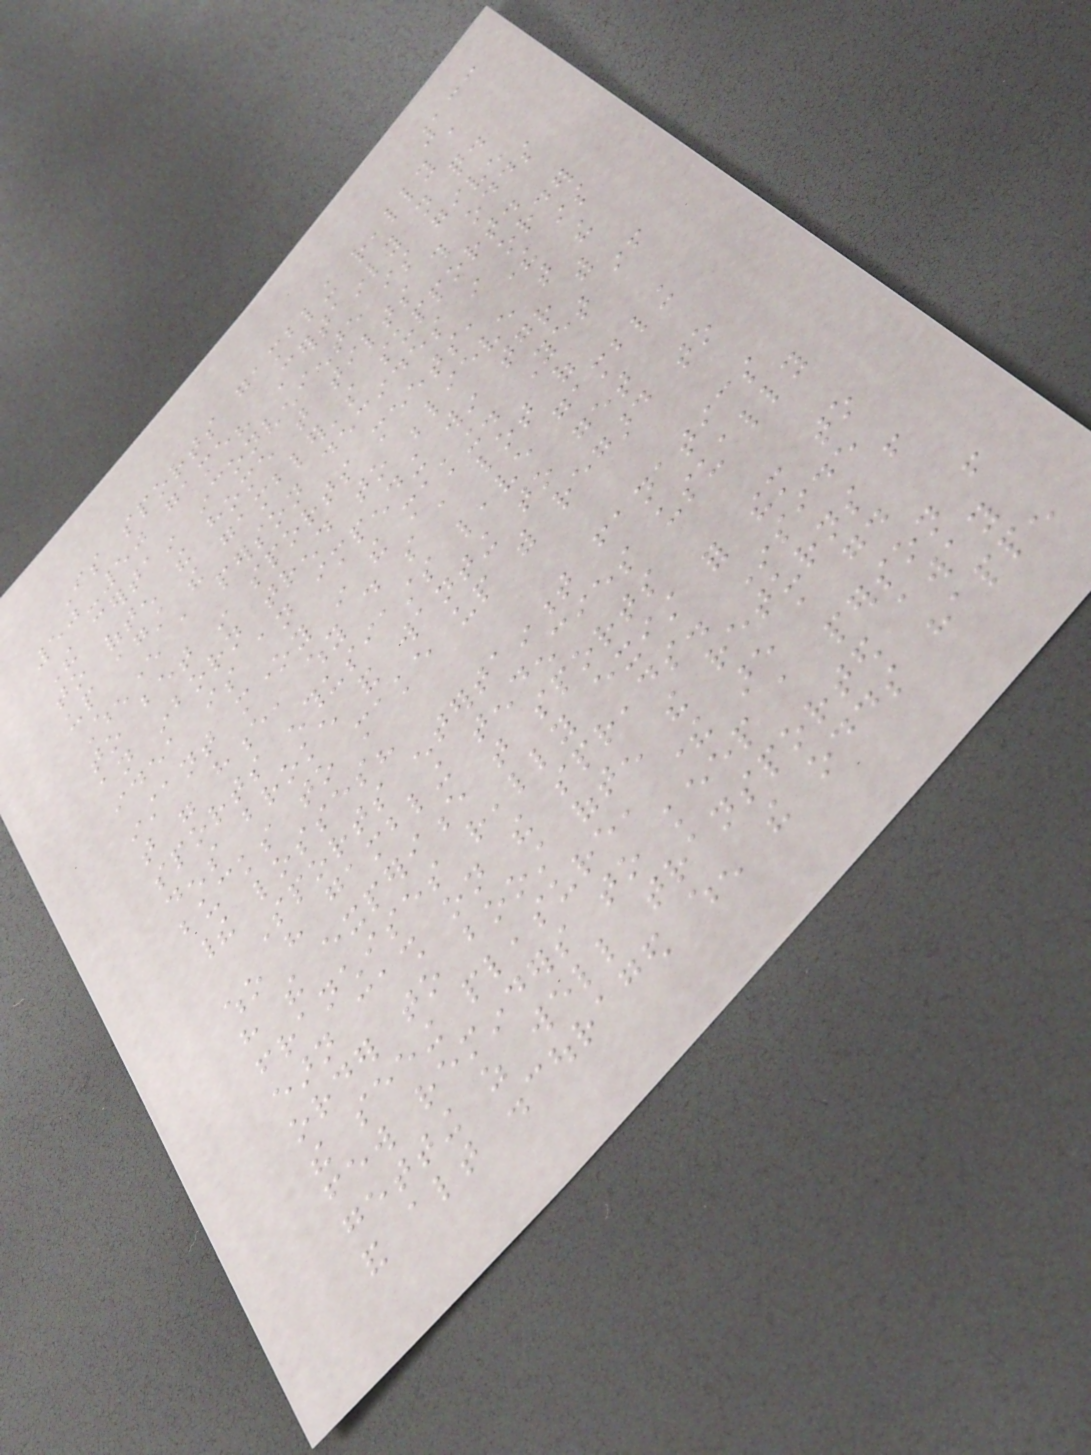133
Is sports gambling really a
50-50 game? Certainly not quite.
The certain inconveniente is given
to often the home that tilts this odds
up against the gambler's support.
Whenever a person decides in order
to bet in sports meets, there is
an inborn trend to believe that the
idea is an impending win together with
instant money in the making. Yet if
that were hence, why do so a lot of
sports enthusiasts leave gambling
dens broke and wanting to get
bucks to make up with regard to
their losses?
Sports entertainment fanatics
who have gambling tendencies usually
have the experience that sports
franchises really exist for them to
earn cash on the spreads. Inside
order to boost often the returns from
the seeing pleasure, there are a good
few reminders to keep a person from
getting as well transported away
and altogether discouraged when the odds happen
